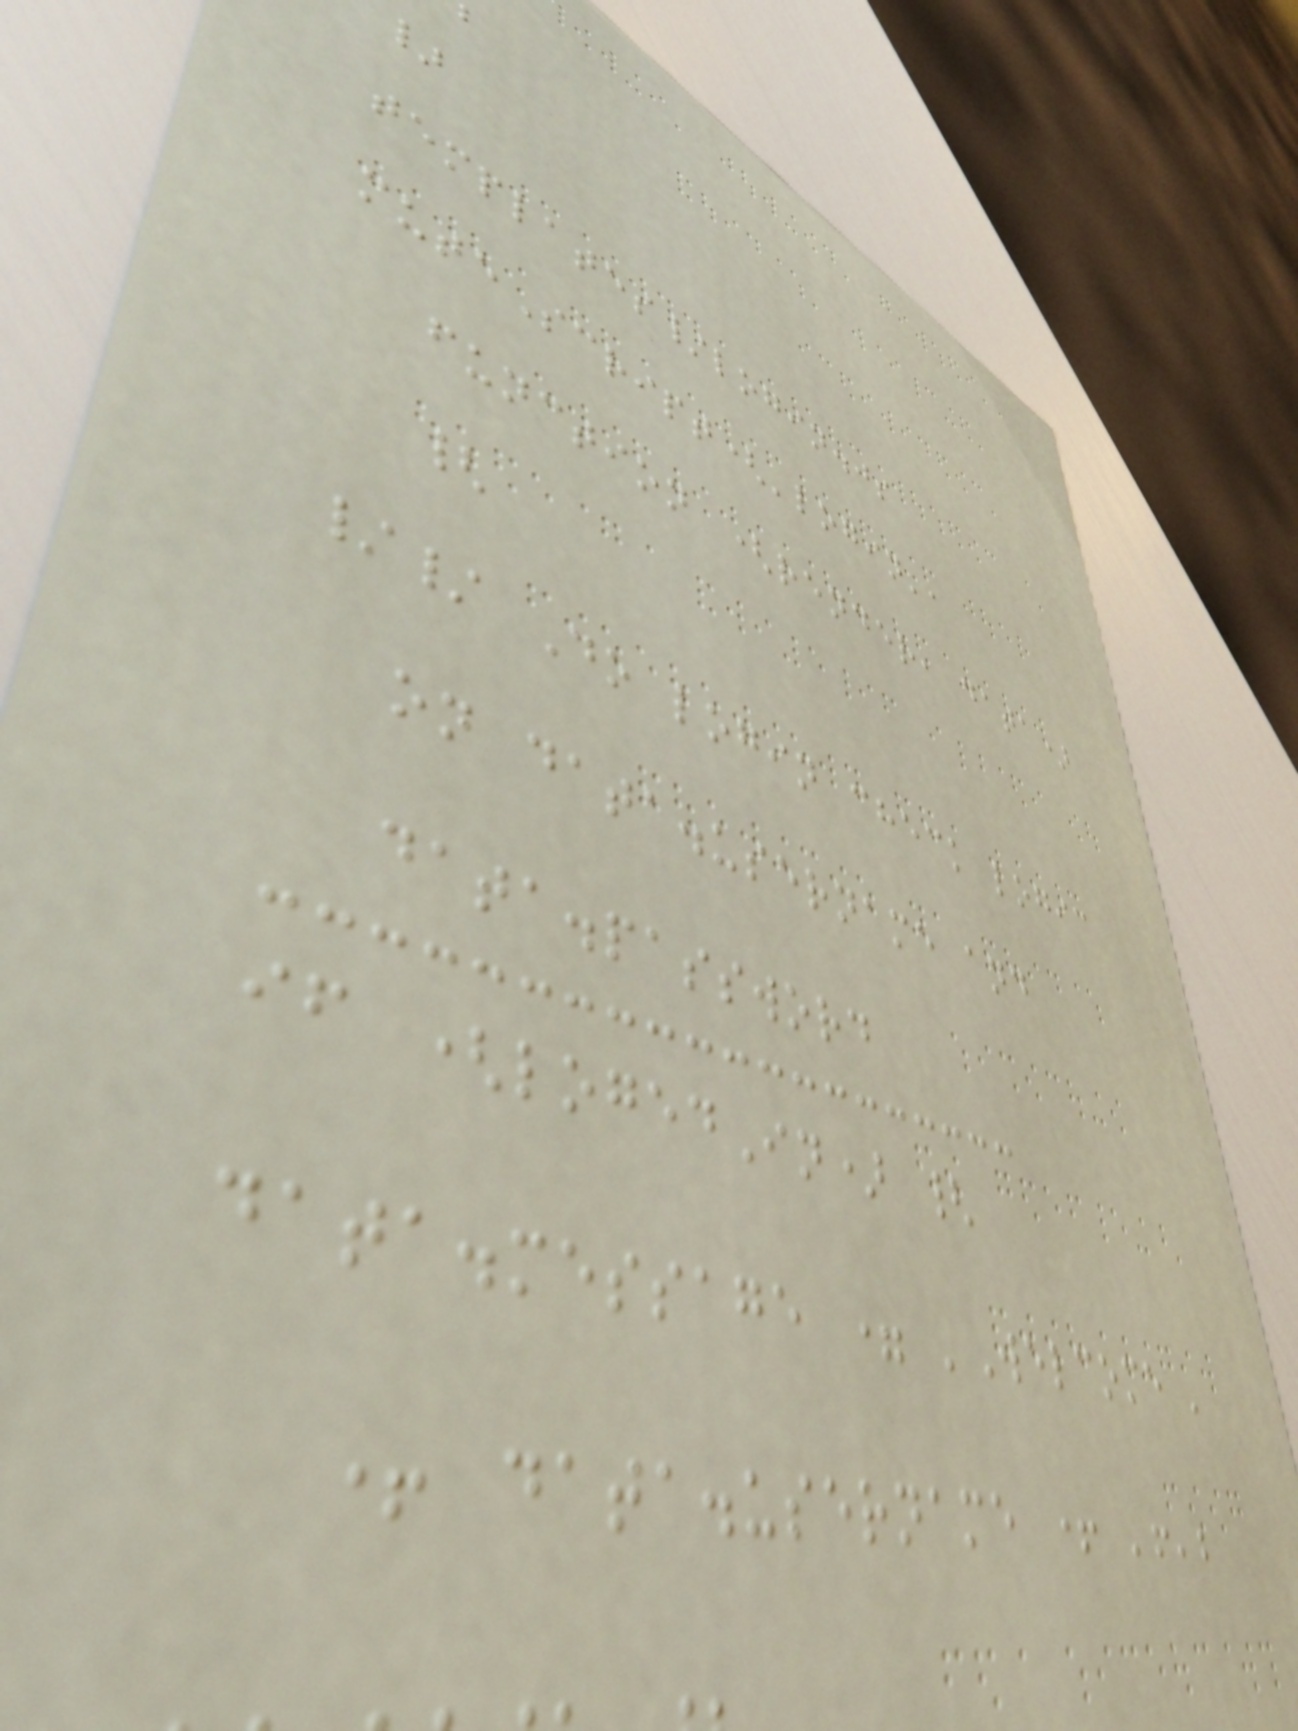}
templates/login.js
muteScript('login',
function (render, data)
{
// Do login check logic
on data.username and
data.password
if (logedIn) {
data.message = 'Welcome '
+ data.username + '!';
